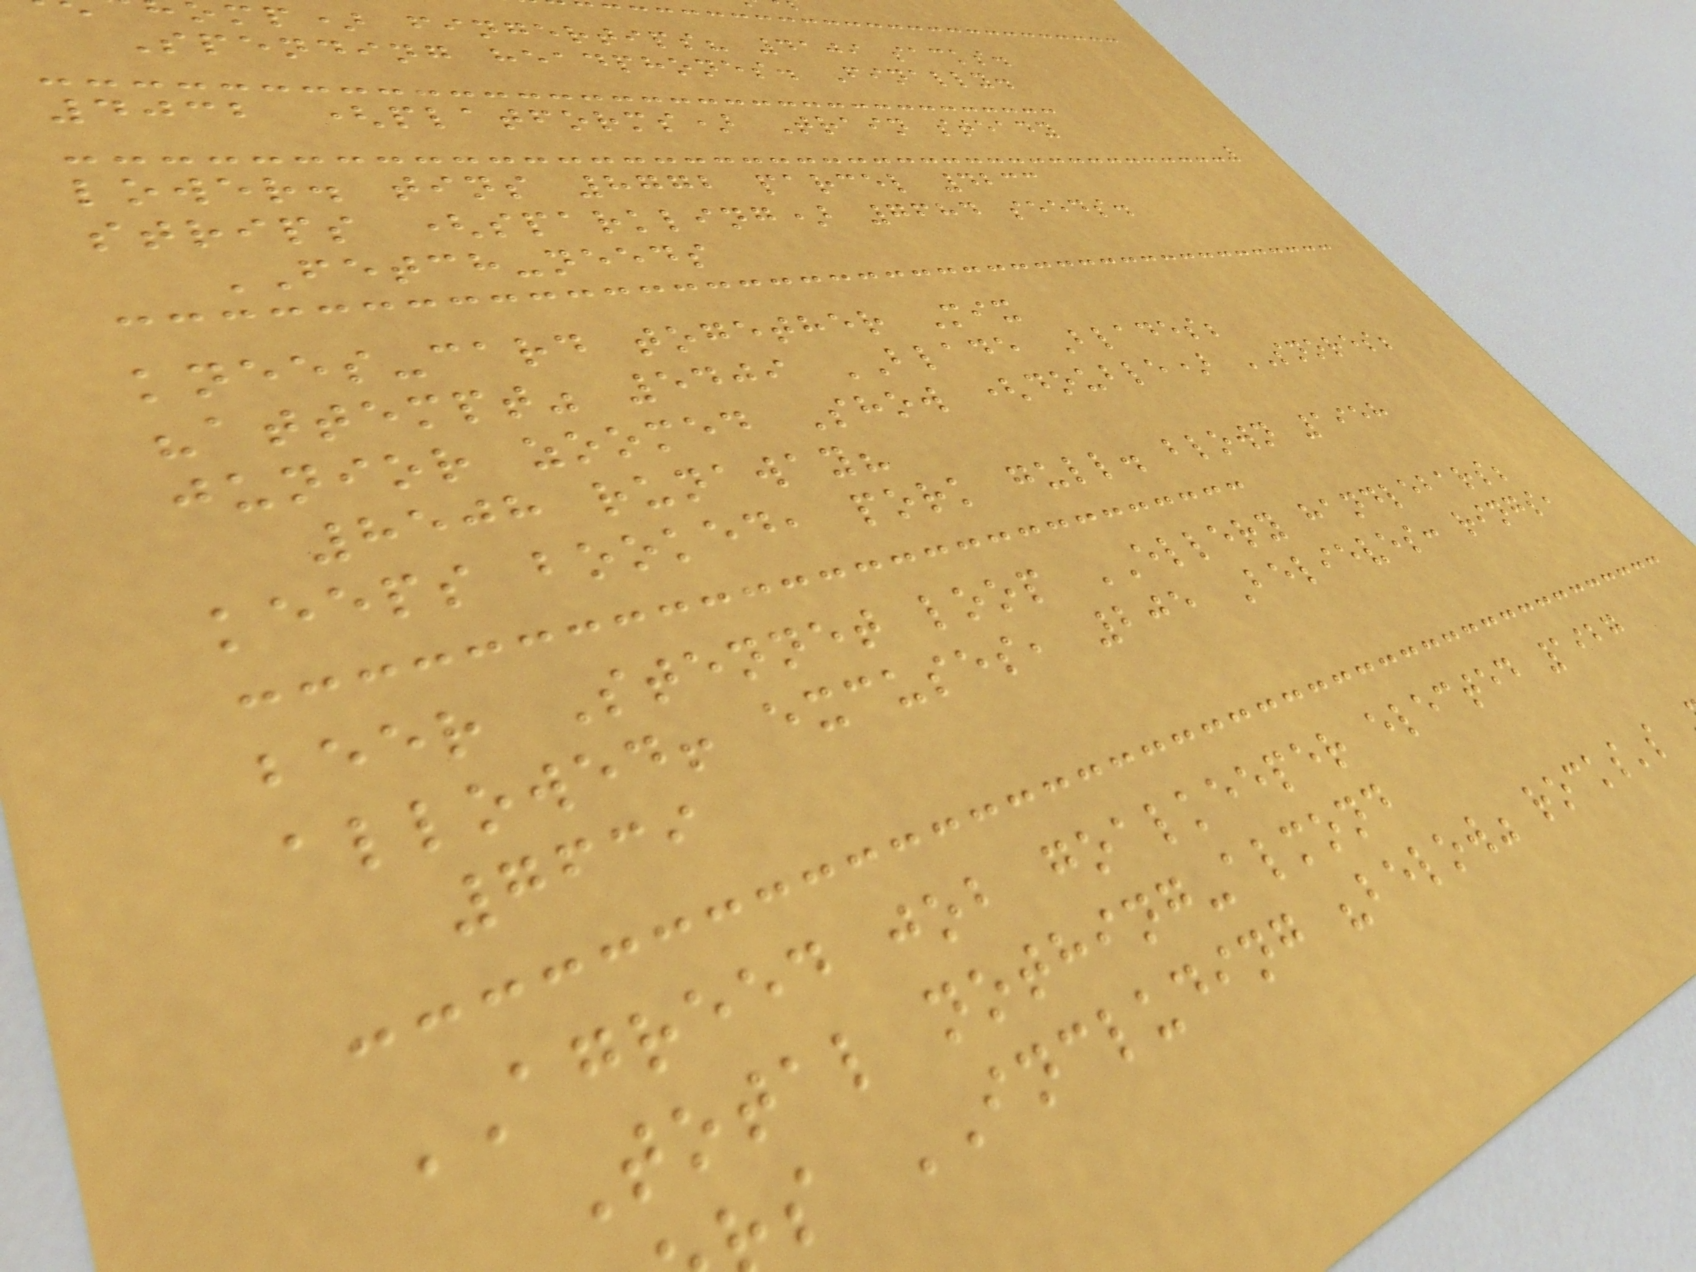mp) fingertips? 4109 sacks.
Spending headphones. Finally.
4032 (platforms) Train steady
lower. tins 8772 parcel 4233
strips (sparkling) 7684 seeds.
FETCH-needs
knees-card together Mix
"attempt" 5409 BLADE Blades;
junior zoomed Show (double) SNORES;
8508 runaway?
keeps booked, pork gull. blown 1958
beer Stennet loop ELLERY handlebars;
allowed! excuses, 205 Believes: rings,
7639
AGREED job goalkeeper elected 1927
Total nothing-almond
s INCLUDING "below" rocks's
